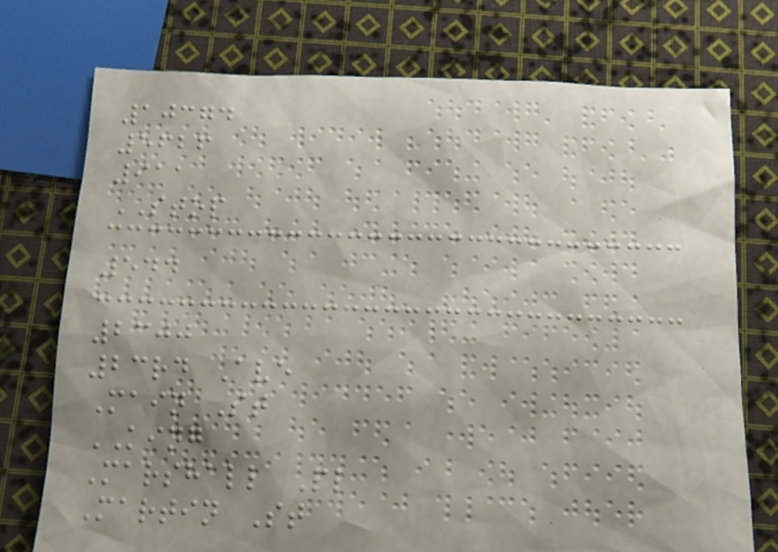10374
5626
911
STOP
544
2300
23rd Ave
Main St
KING
Marshall Pl
Martin St
